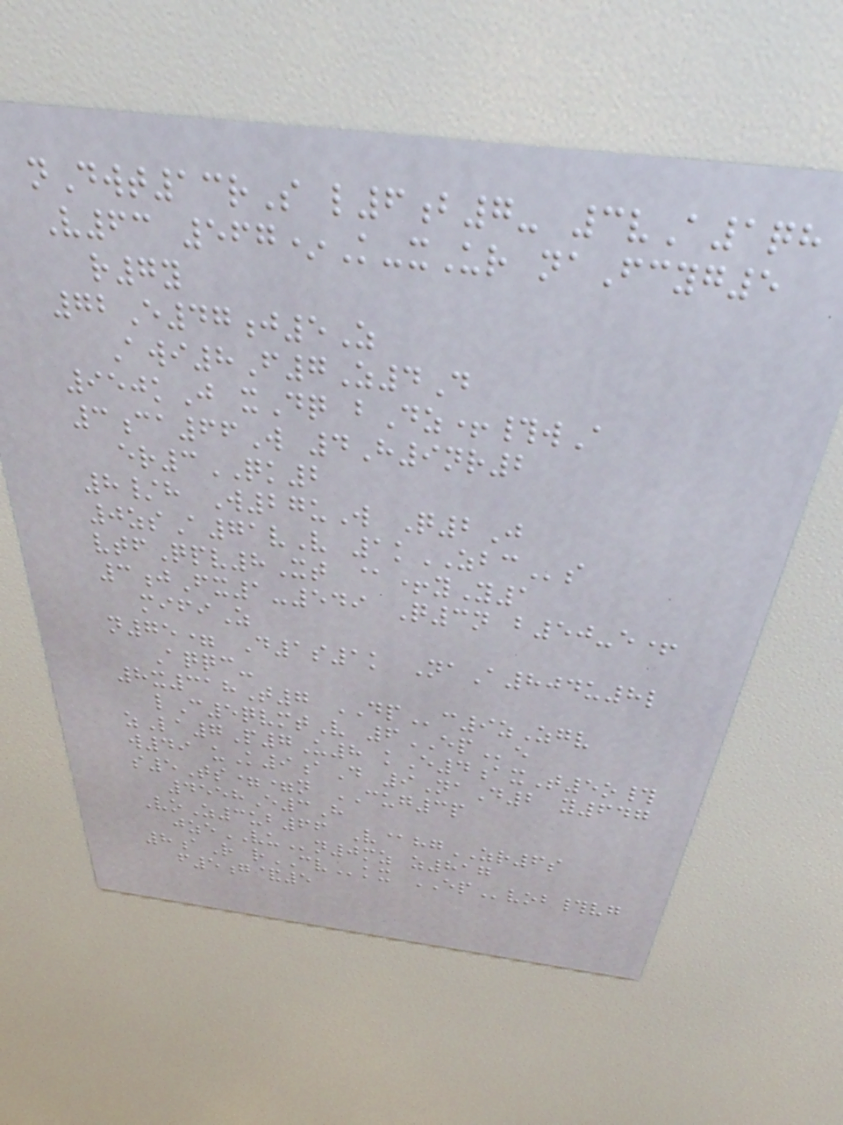nDwt13rS l6b7- 3vA1qh
V63 567*K-xUr naFcyg5
r7y
72E47j5Z
Awi8F7Z4D
950kJ xDq bDz+#wA
3ca66W 4H9nr2
er3QK2
8/h W27uW Q2J
0zsA71vV 1kZBCs
vtfQpv8Xt @+yY1
3jFx1-549 Q3n b50-e+
mifiZ
n75= D1s1k NaA804u8l
Aqqc-
8x318T7 DPc9zZgv
lC5qvmtV 6EPe
zLa7P7U8 kE4axT5o#
w49 uK9aD 9NaD2 y647
s5Ts==n CUG3p
4558E3H
VoZ3ub66 V@hgZR6s
jzeVUn0mz z817
8aR rCVkx EPvob#vg
f5g&5
